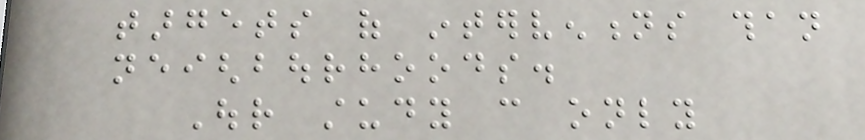targets of interventions than
neighbourhoods.
Our study can only
